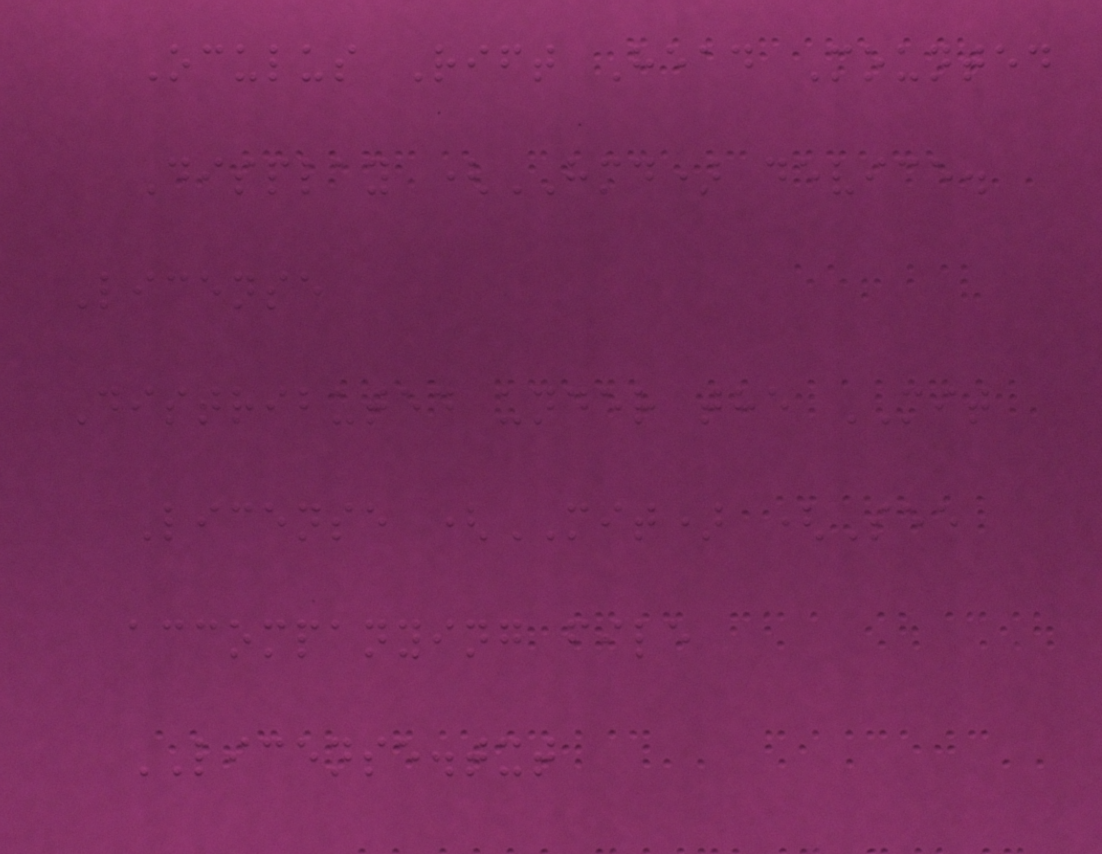Oculus Rift Head Mounted
Display (HMD) device.
License
Distributed under the MIT
License (MIT) (See
accompanying file
LICENSE.txt
